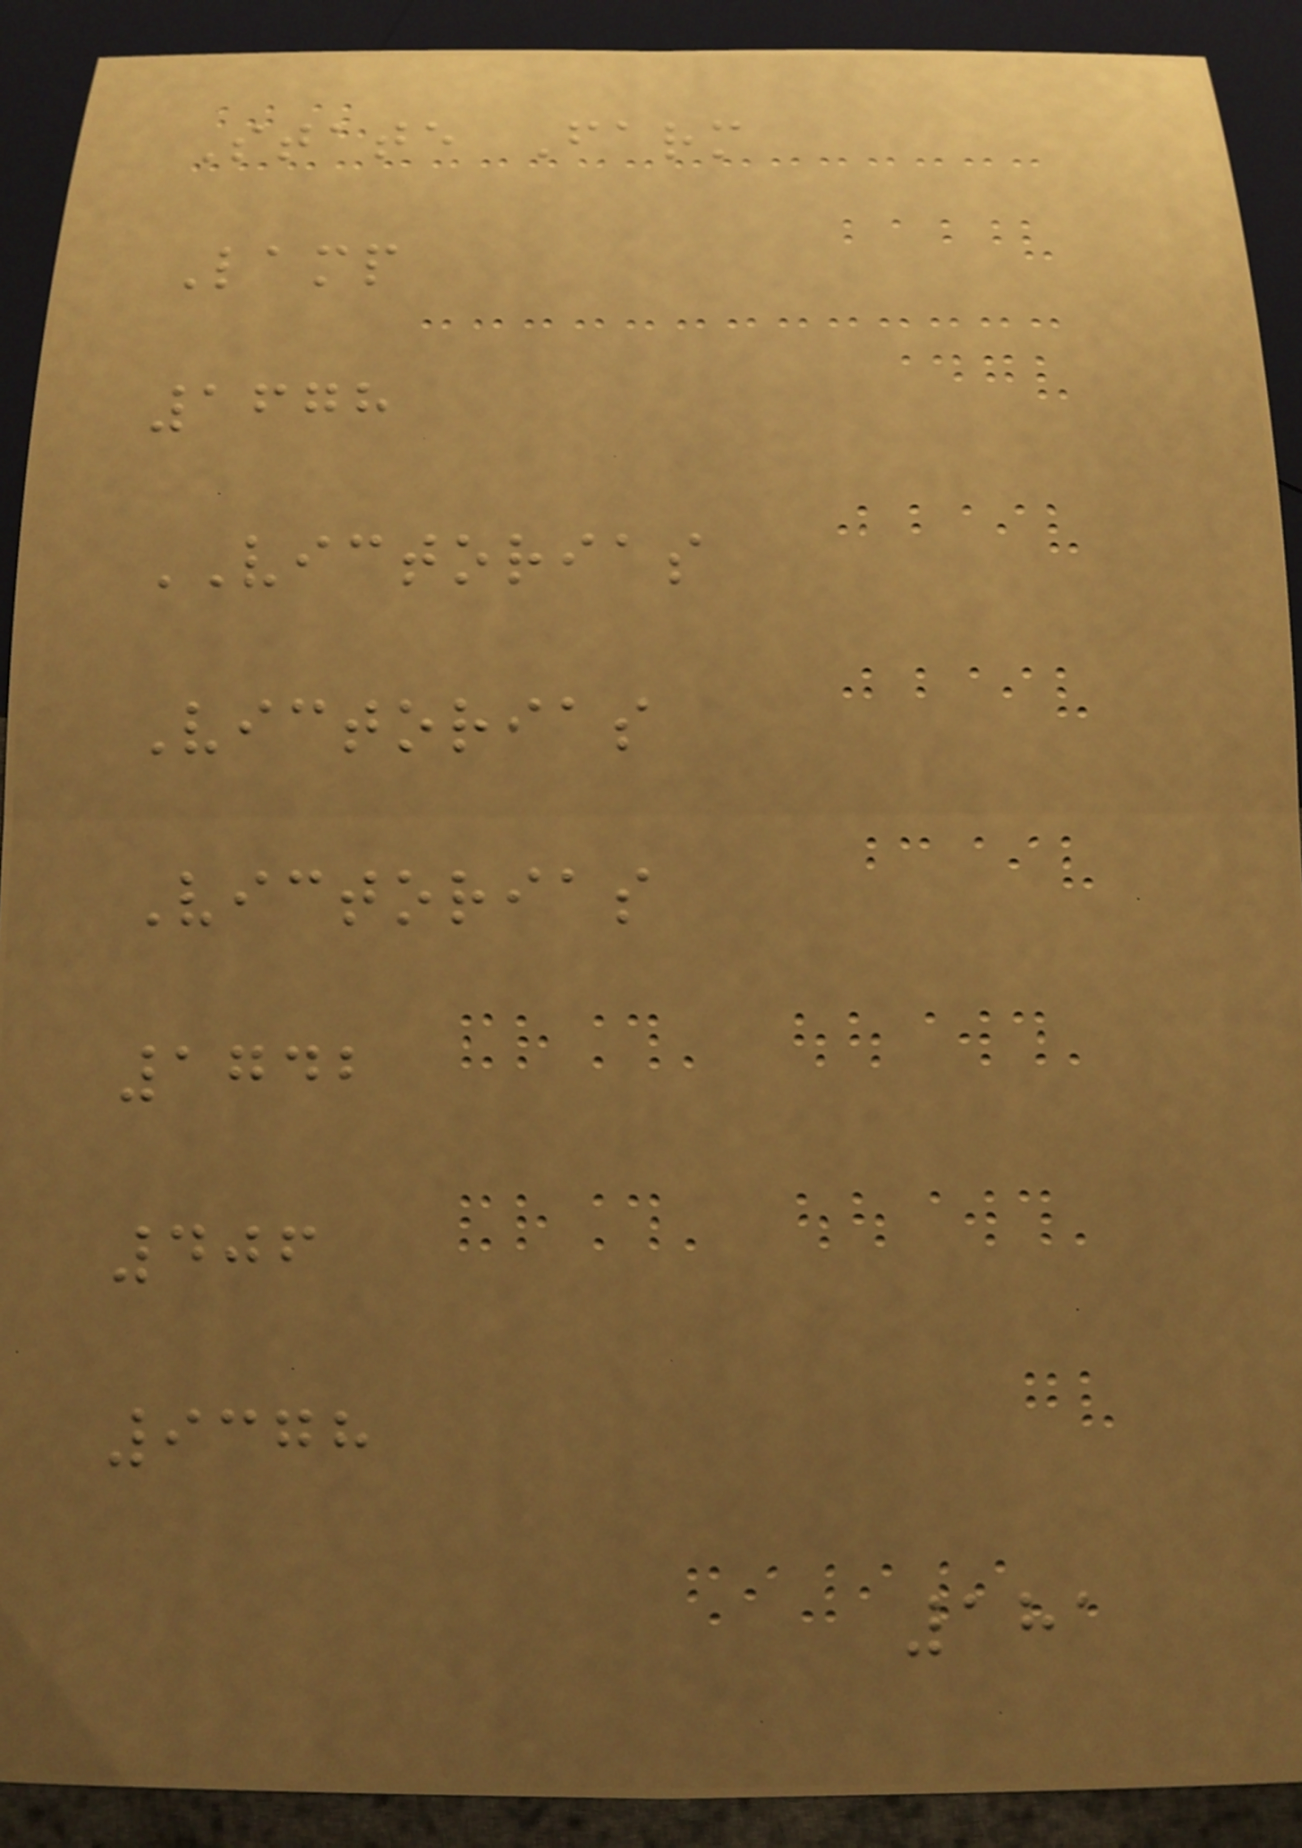State Farm
Lamp
1678
VICTORIAS
Victorias
Victorias
1742
406
9378
181
